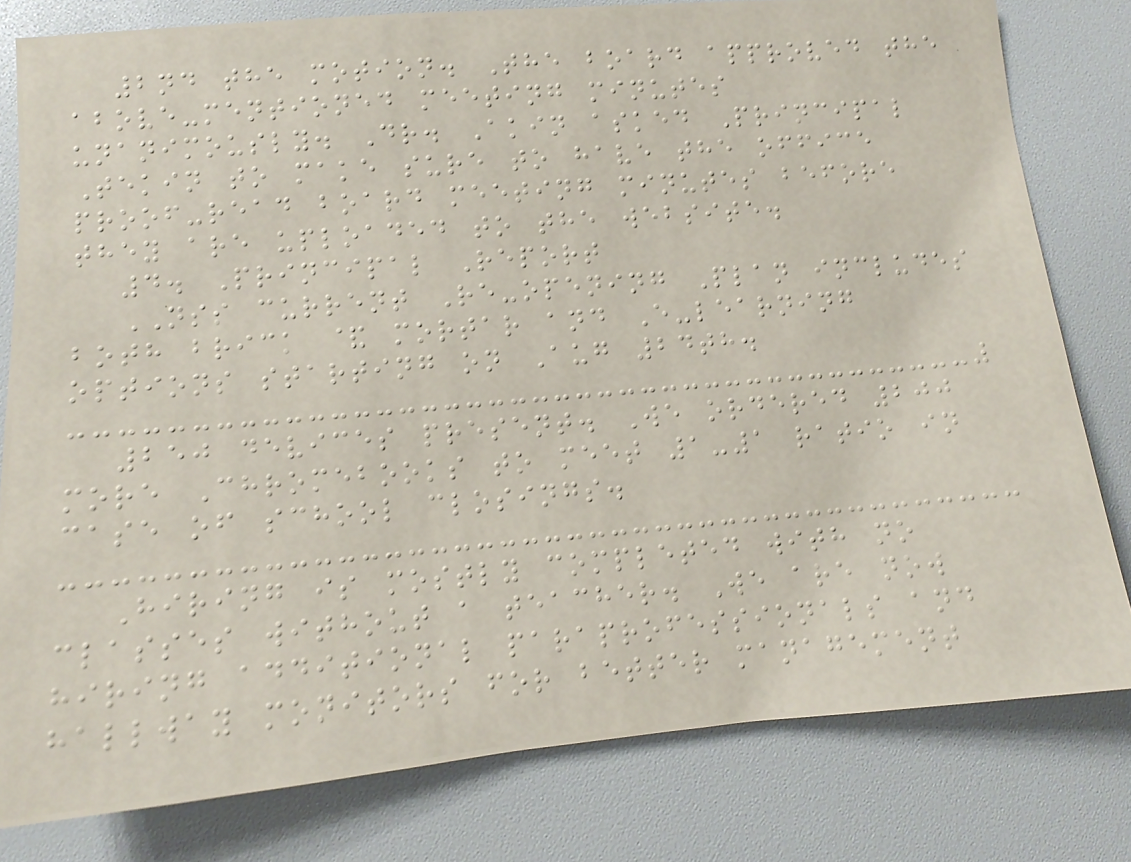2nd the motion. The board approved the
above-mentioned meeting minutes
unanimously. Dr. Akin asked Principal
Tekin to make sure to have the office
proof-read board meeting minutes before
they are uploaded to the website.
4. Principal Report
NSS current Re-opening Plan includes
both brick & mortar and E-learning
options starting on Aug 24th.
250 devices present. We ordered 200
more Chromebooks to meet 1-1 ratio in
case of school closings.
Hiring is mostly completed with no
classes without a teacher. We are now
hiring additional paraprofessionals and
hallway monitors for better management
